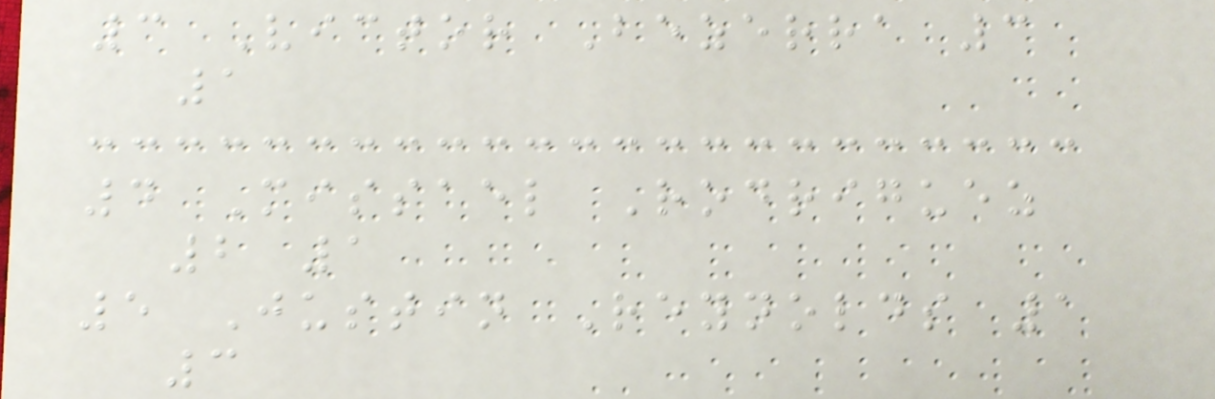3 Victor Bezerra 3
1
4 Missael Rodriguez
2 1
5 Justin Reynolds 1
3
